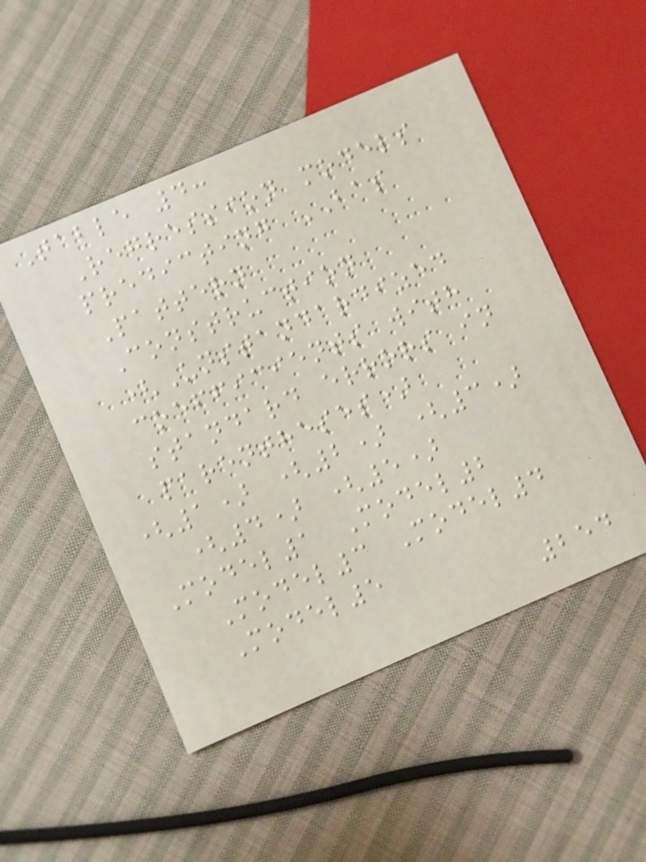Table 4:
Regression models
predicting BAS
Pattern
Construction
(Unstandardized
coefficients with
standard errors in
parentheses)
(1) (2) (3)
(4) (5)
Model1 Model2
Model3 Model4
Model5
254
